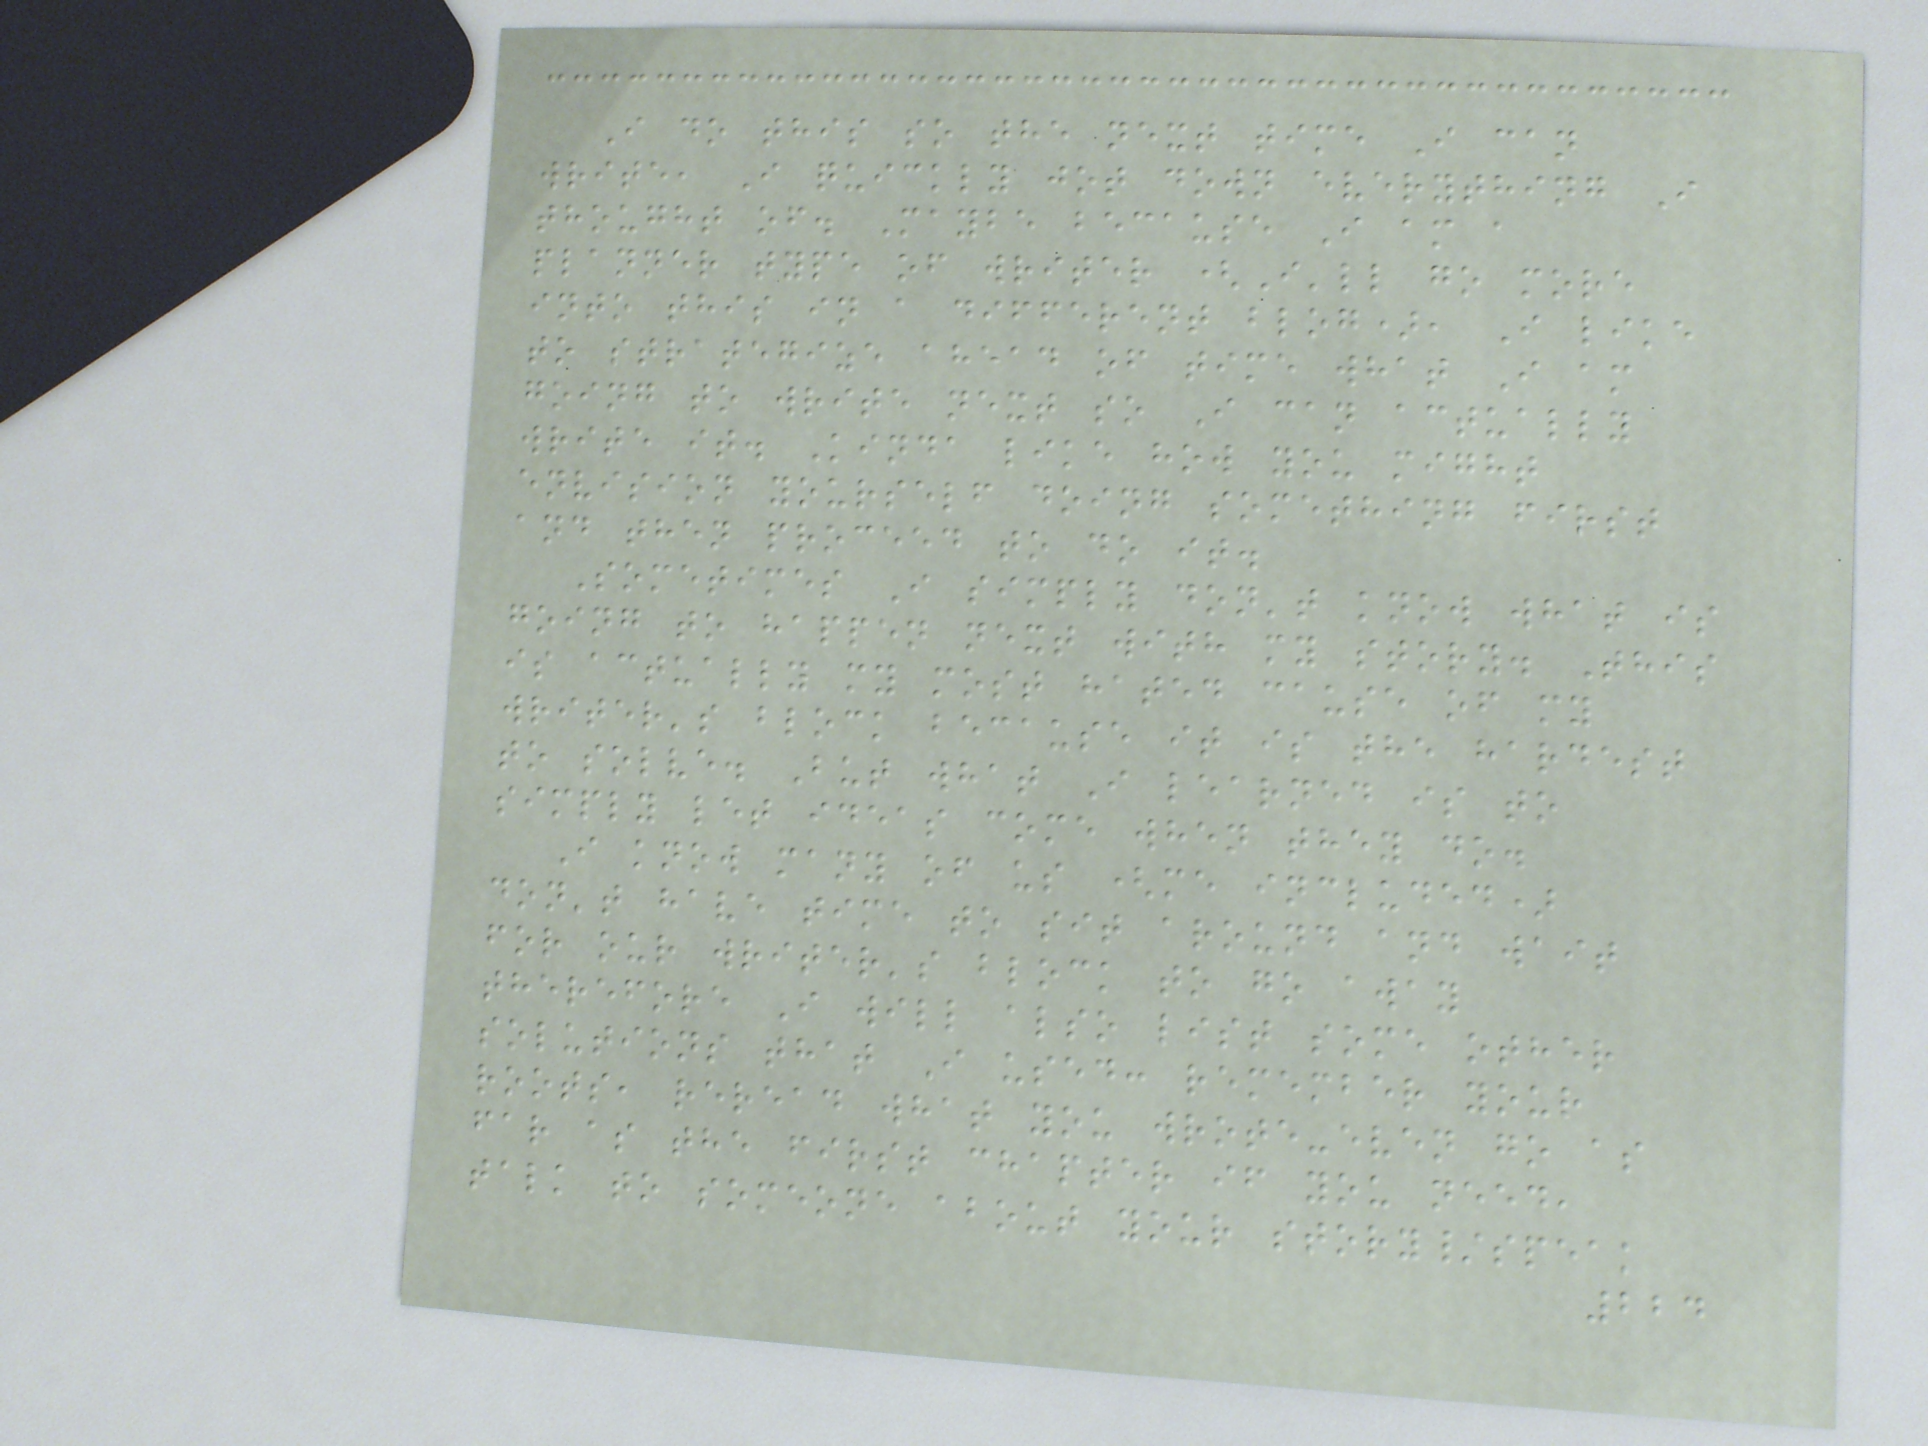I do this so the next time I can
write, I quickly jot down everything I
thought of. Maybe because I am a
planner type of writer (I'll go more
into this in a different blog), I like
to strategize ahead of time what I am
going to write next so I can actually
write it. Kinda like how you might
envision yourself doing something first
and then proceed to do it.
Sometimes I simply don't know what is
going to happen next with my story. This
is actually my most hated cause of my
writer's block because it is the hardest
to solve. But what I learned is to
simply let ideas come when they do.
I know many of us (me included)
don't have time to sit around and wait
for our writer's block to go away
therefore I will also list some other
solutions that I used: remember your
roots, reread what you wrote-even go as
far as the first chapter if you need,
talk to someone about your story/speak
224
